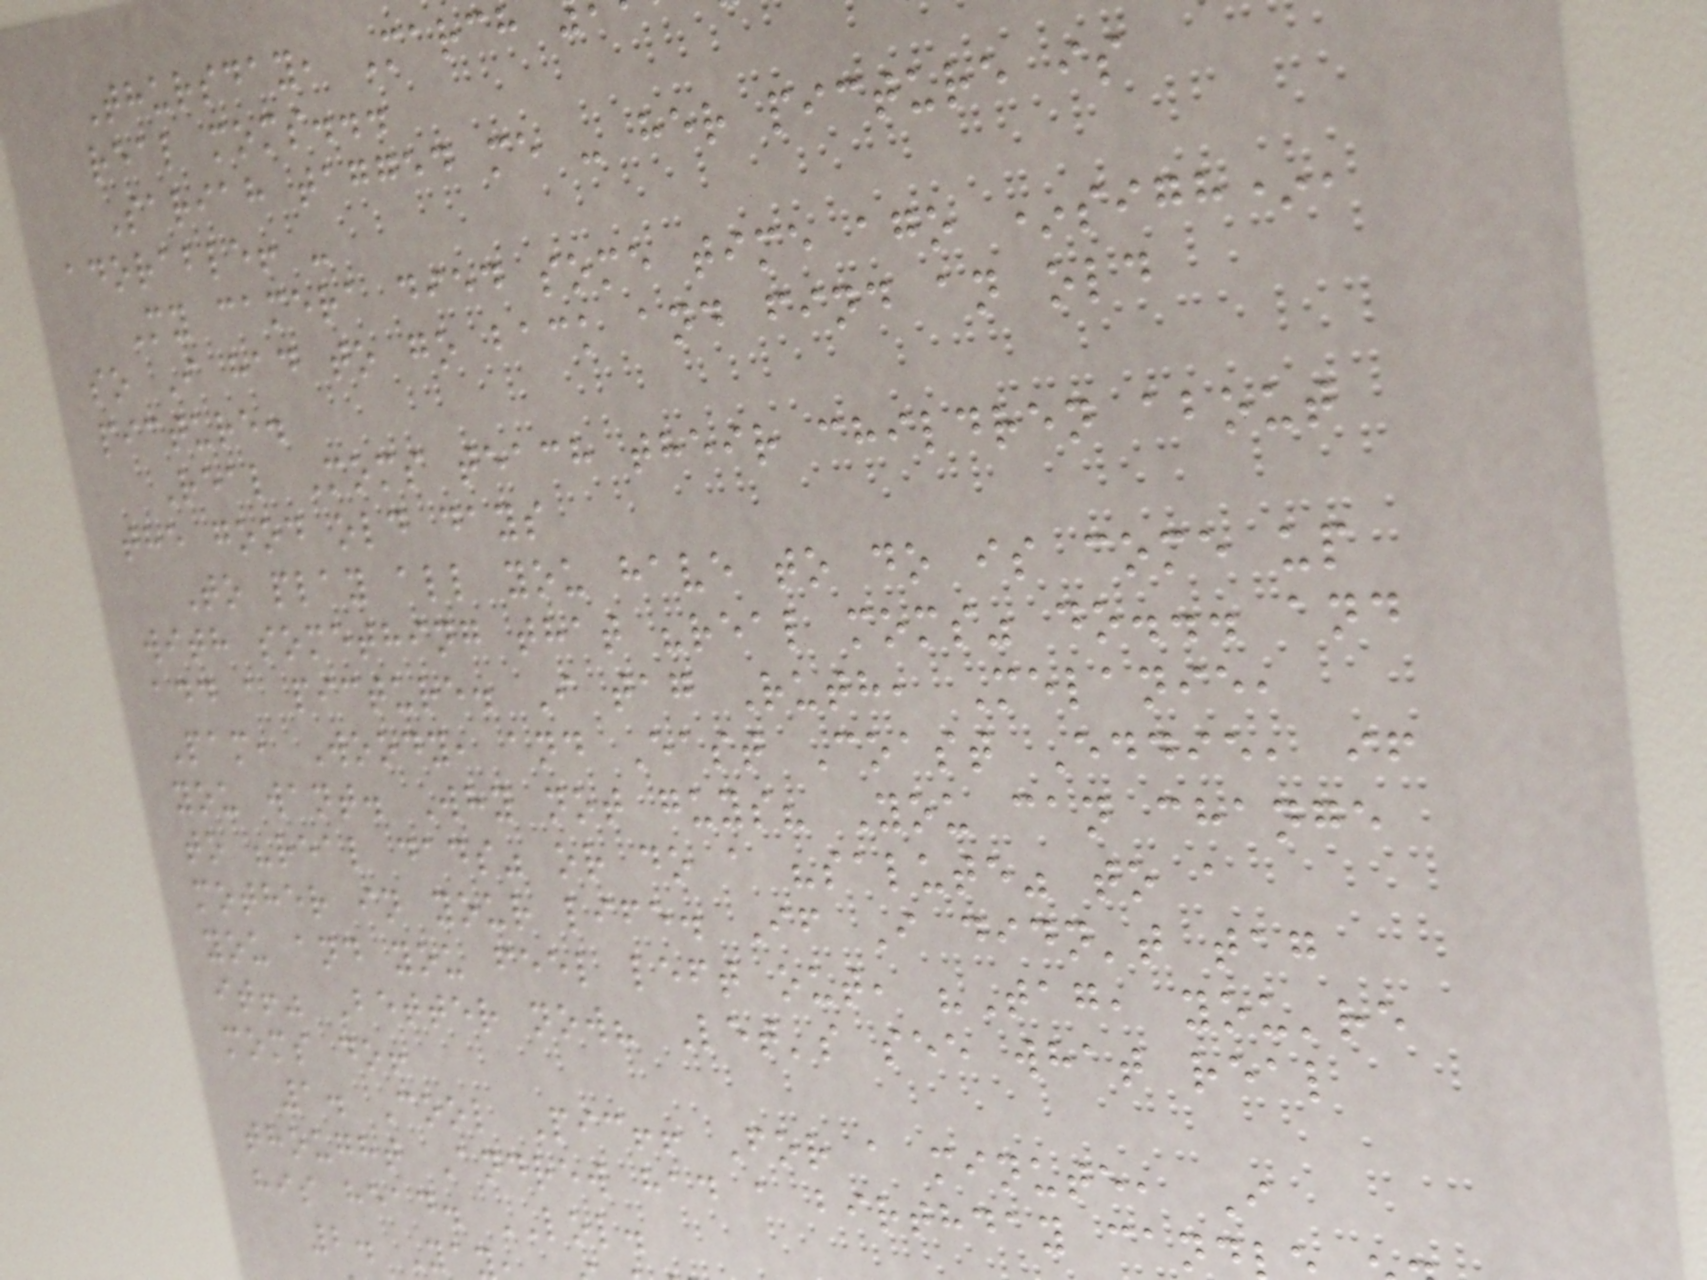Thursday, March
real moms...
Sariah tagged me - her picture is
adorable! -
My camera died some time ago *sigh*,
so I had to go back and find an old
picture.
Real Moms teach their children about
the good old days
To play all you have to do is come up
with something that "real moms" do... and
add a picture. I tag Ruth, Melanie,
Pam, Woody, and East Coast Eddie, if
you want. Why not guys? You can change
to "real dads" or do a "salute" to a
mother in your life. If I didn't tag
you and you feel left out, "Tag, you're
it!" Better now? Let's see what real
moms do!
1. Cool Pic!! For a minute, I
thought Andrew had a birthday cand
his head. LOL.
2. Yay
